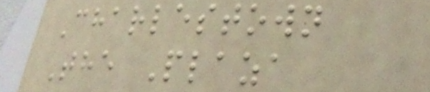Charlestown
The Plaza
